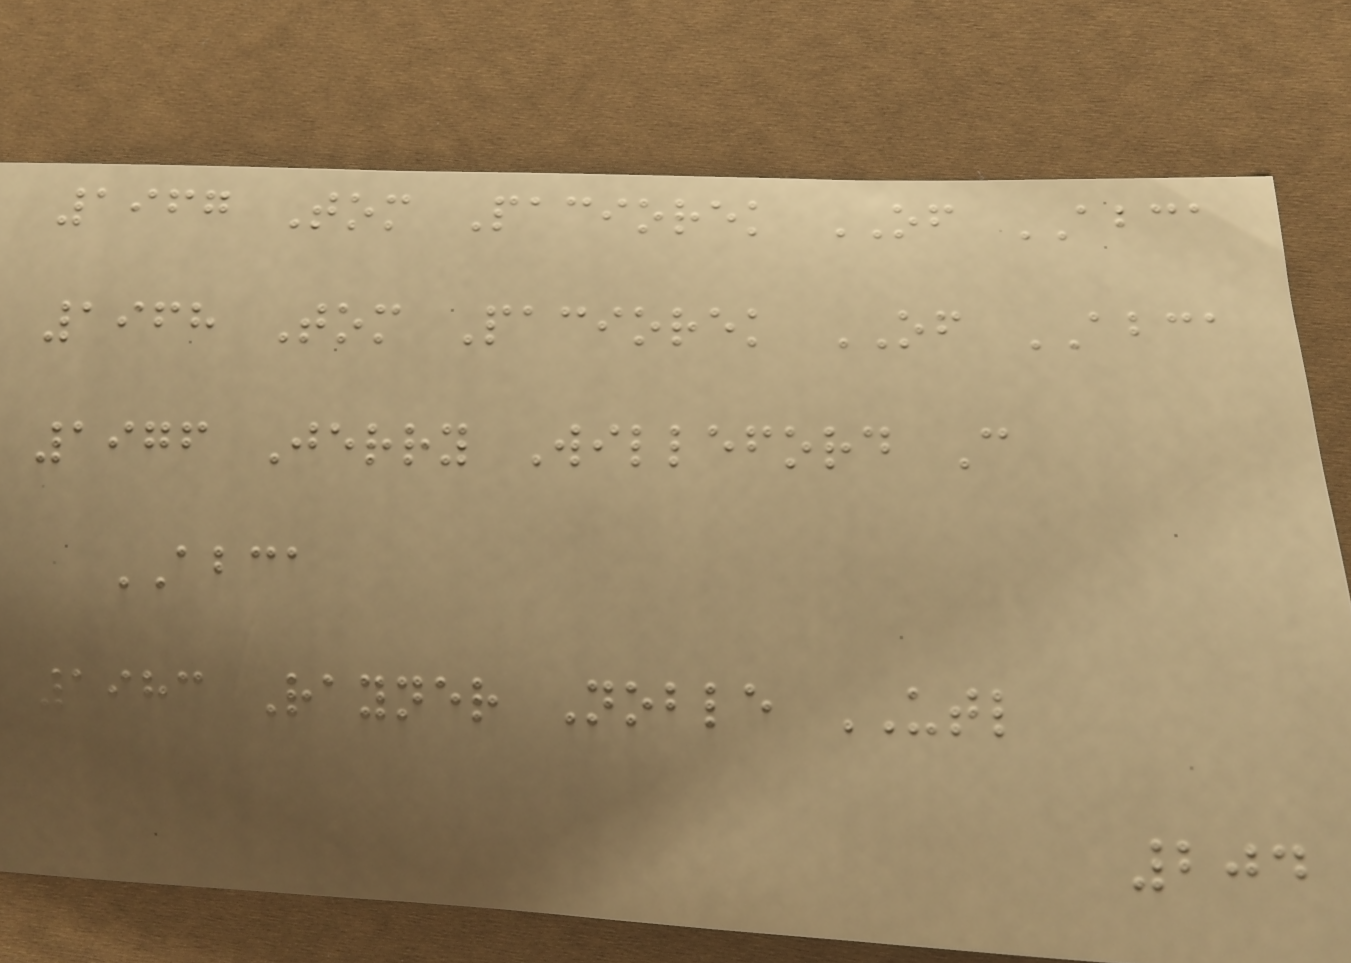1967 Tom Paciorek OF ABCA
1968 Tom Paciorek OF ABCA
1976 Jerry Willeford C
ABCA
1983 Rayner Noble UTL
204
